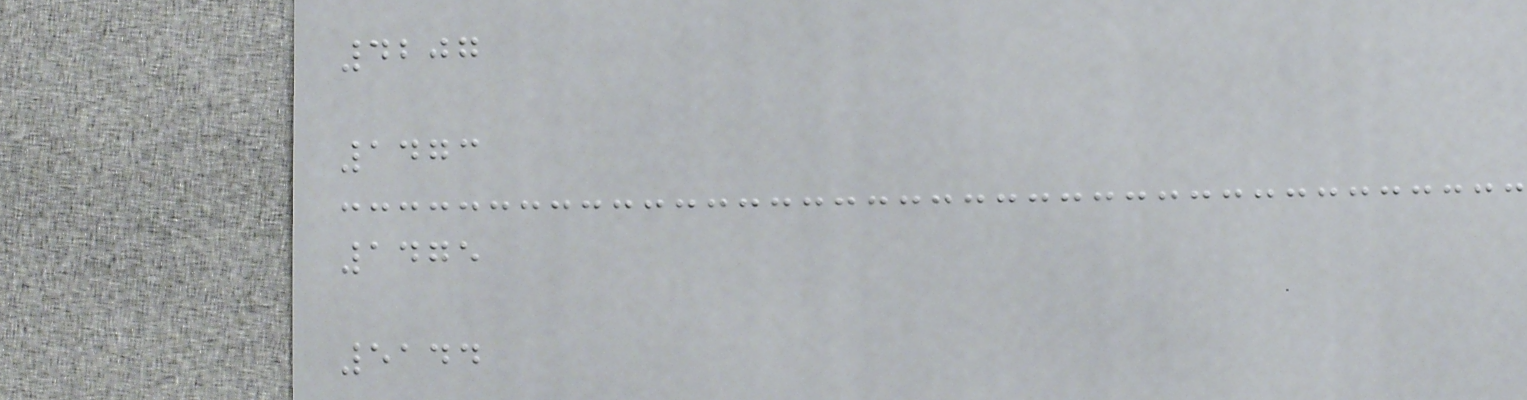4207
1473
1475
5144
